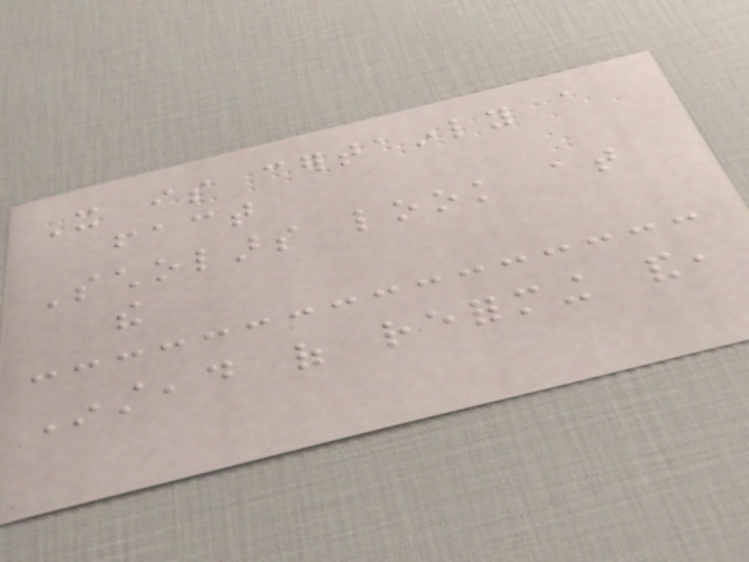It is certainly a
fact
Scholars look at
the
Instead of reforming and,
